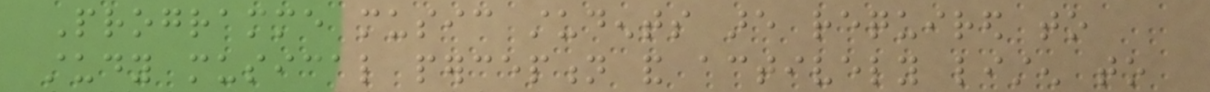Programme music students are required to
study musical perception and actively listen to
